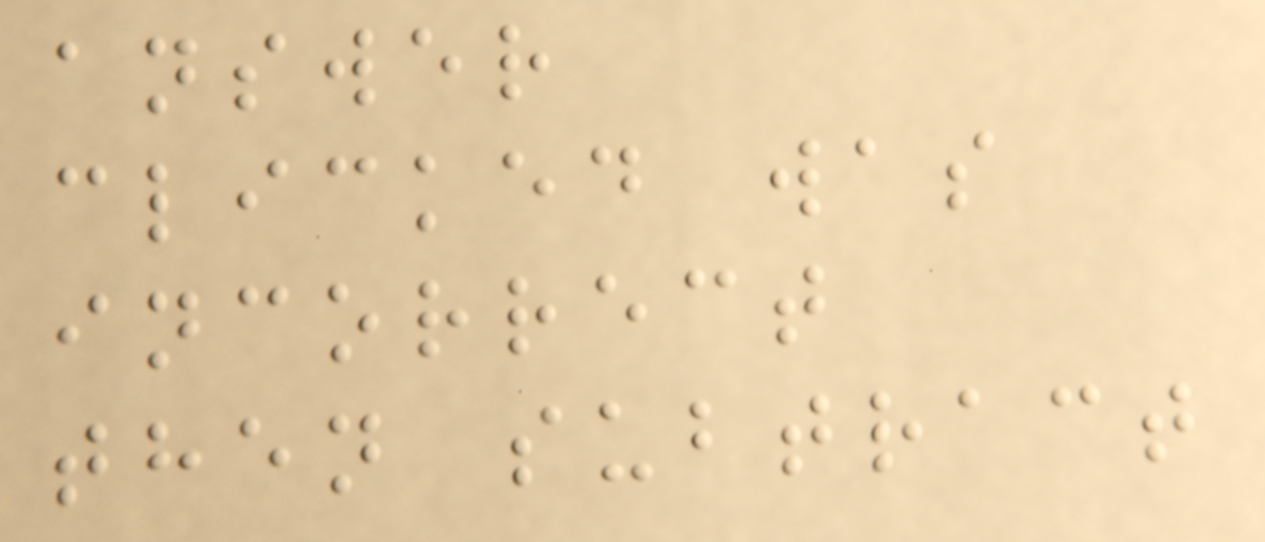answer
clicked was
incorrect
then subtract
